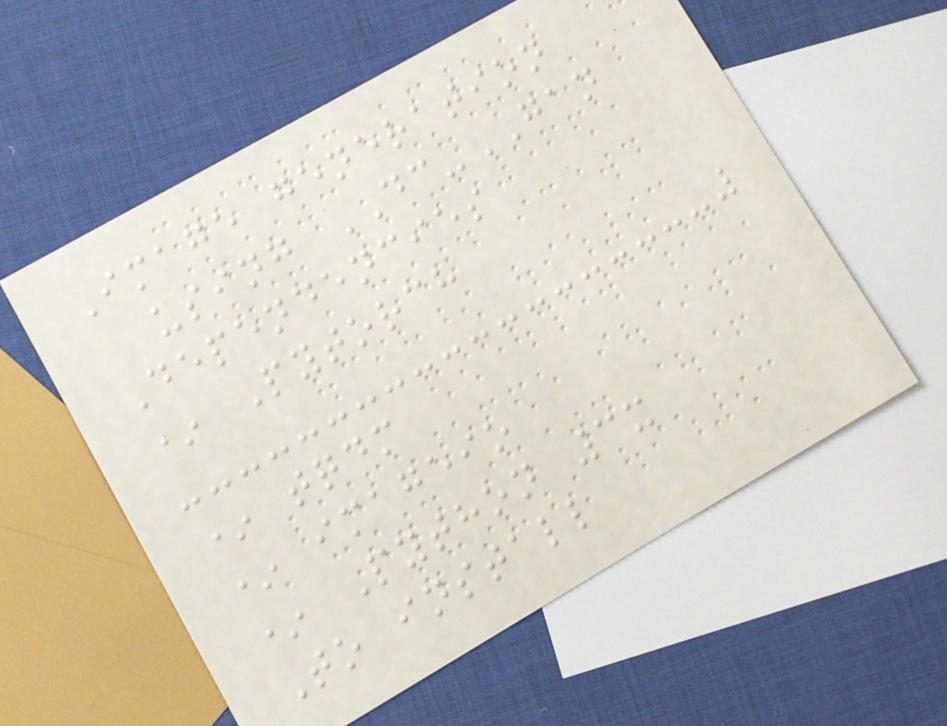Image generation
using DC-GAN
Dependencies
* Pytorch
* tqdm
* imageio
* Python 3x
To install
